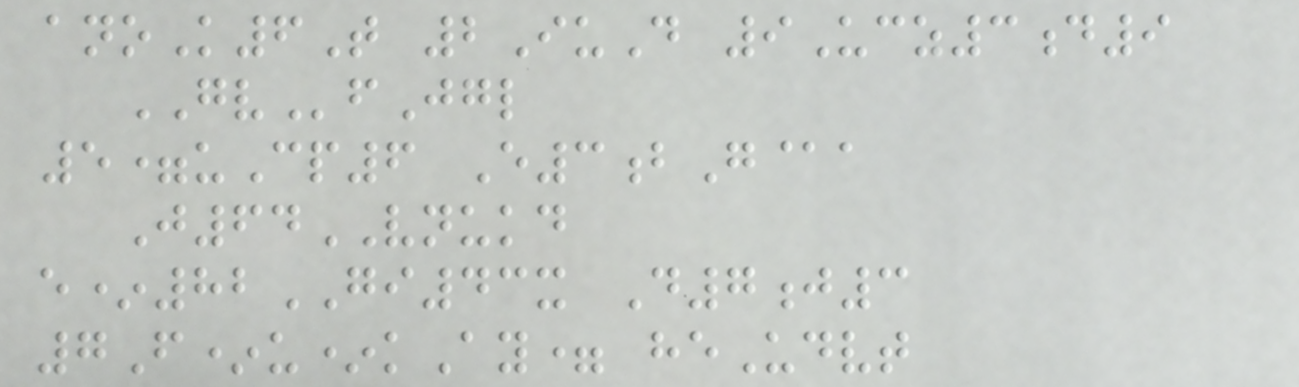anoK6T 2IuD 9Ucz3d9
GVfJgl
5=uCp6 E3bG@a
J64VNUKD
e*82GI43x D7j3
7F*u*kAy= heUdvt
